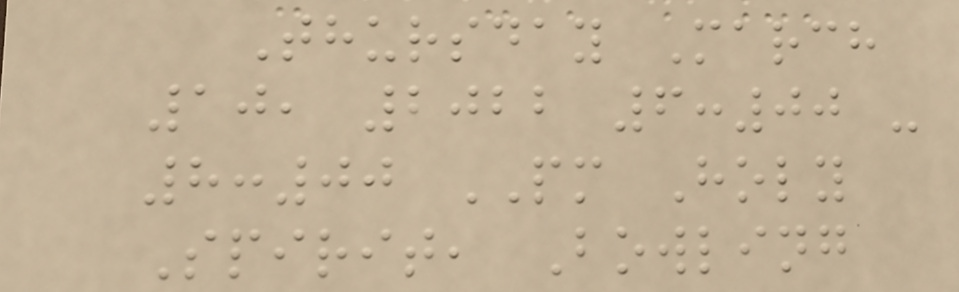Thursday March
10, 2022 6:00 -
8:00 PM Holy
Spirit, Bowling
